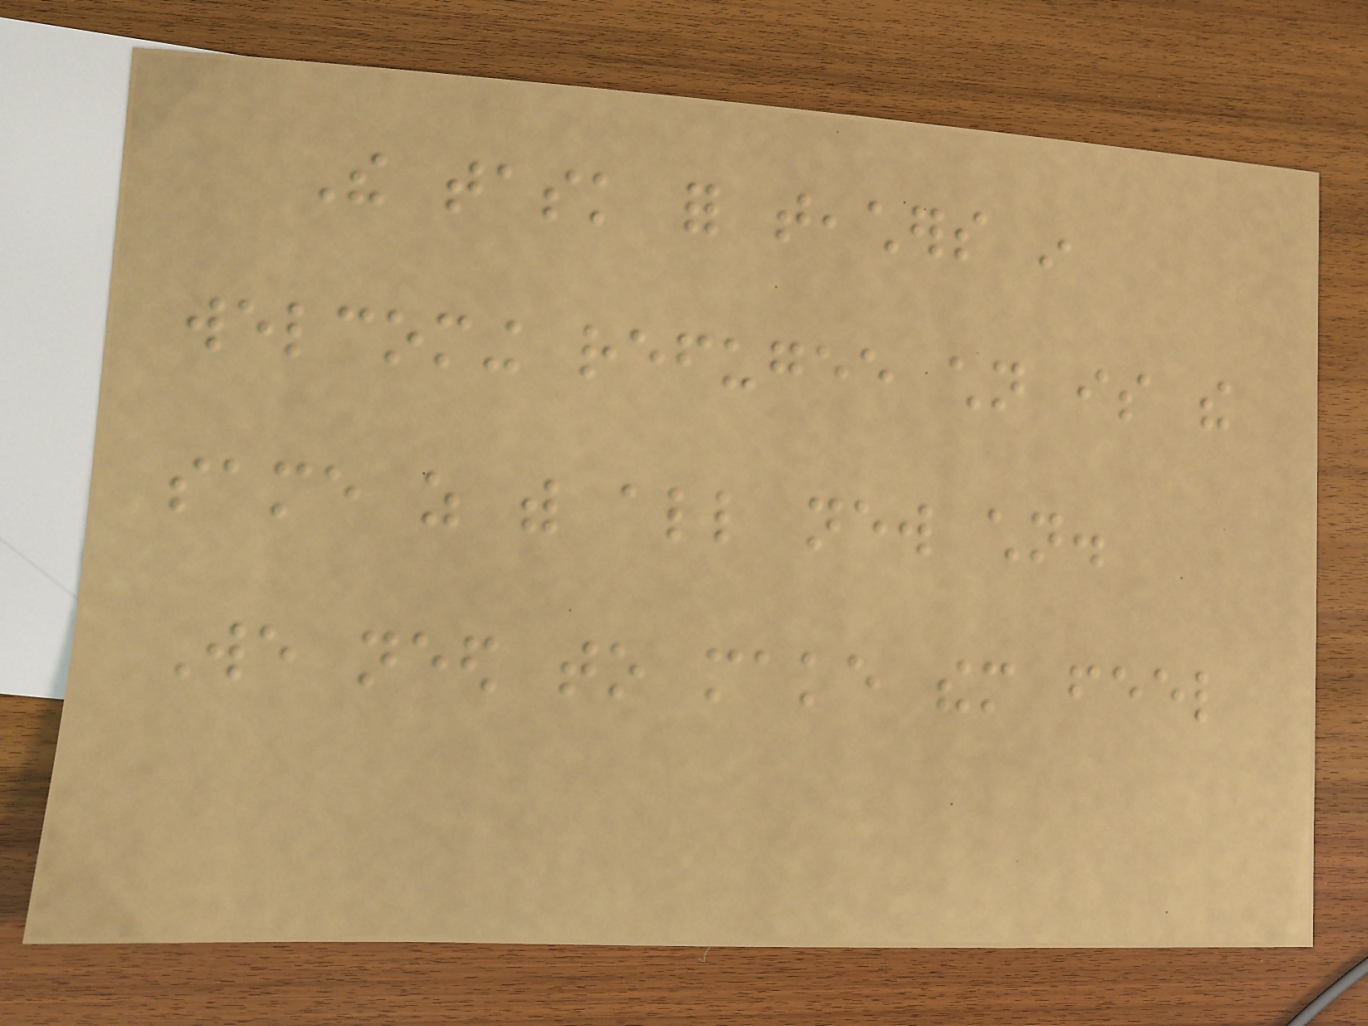The task for teachers in
welcoming refugee children is the
same as with all new children.
We need to make them feel
